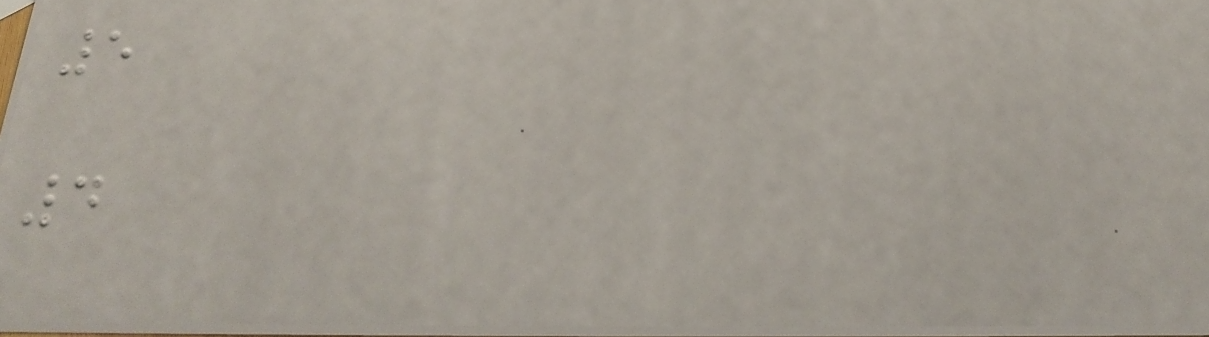5
4
